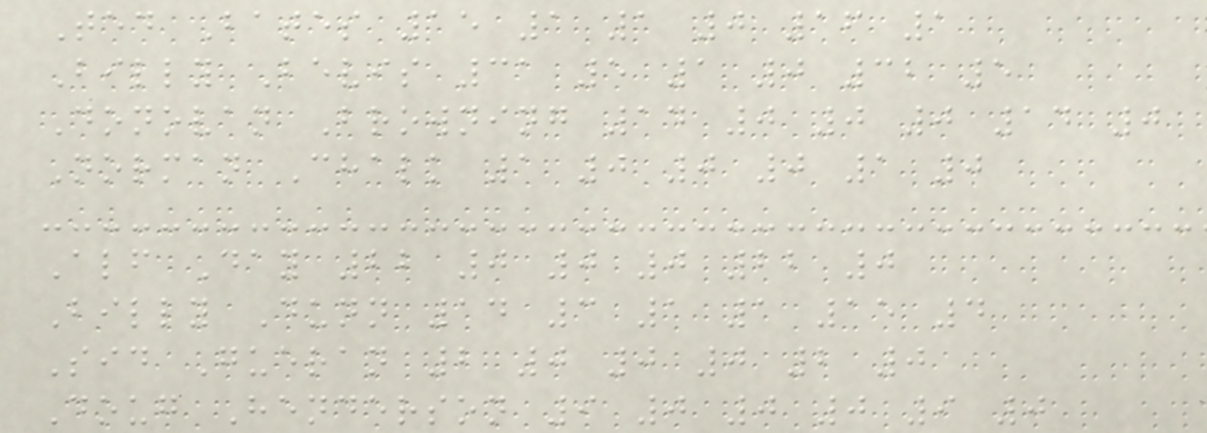Ted Bates 15 1 1 0 16 1
Billy Bevis 31 5 1 0 32 5
Donovan Browning 14 0 0 0 14 0
Norman Chalk 1 0 0 0 1 0
Alf Day 22 0 0 0 22 0
Billy Dunn 14 3 1 1 15 4
Sid Gueran 2 0 0 0 2 0
Doug Henderson 9 0 0 0 9 0
